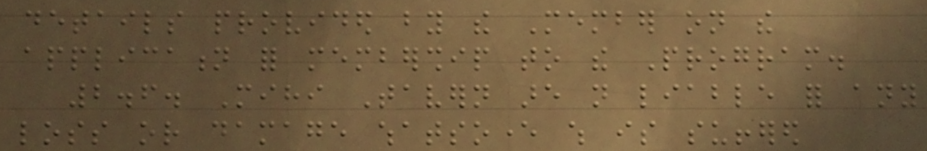details provided by the Member on the
application for membership to the Program.
2.6. Mihi Tavern are not liable for any
loss or damage whatsoever which is suffered
